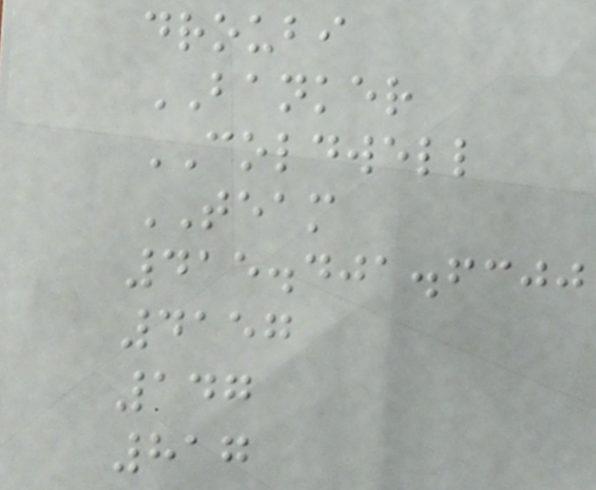droubi
BANKER
COLDWELL
TEAM
415.401.6300
4157
147
817
